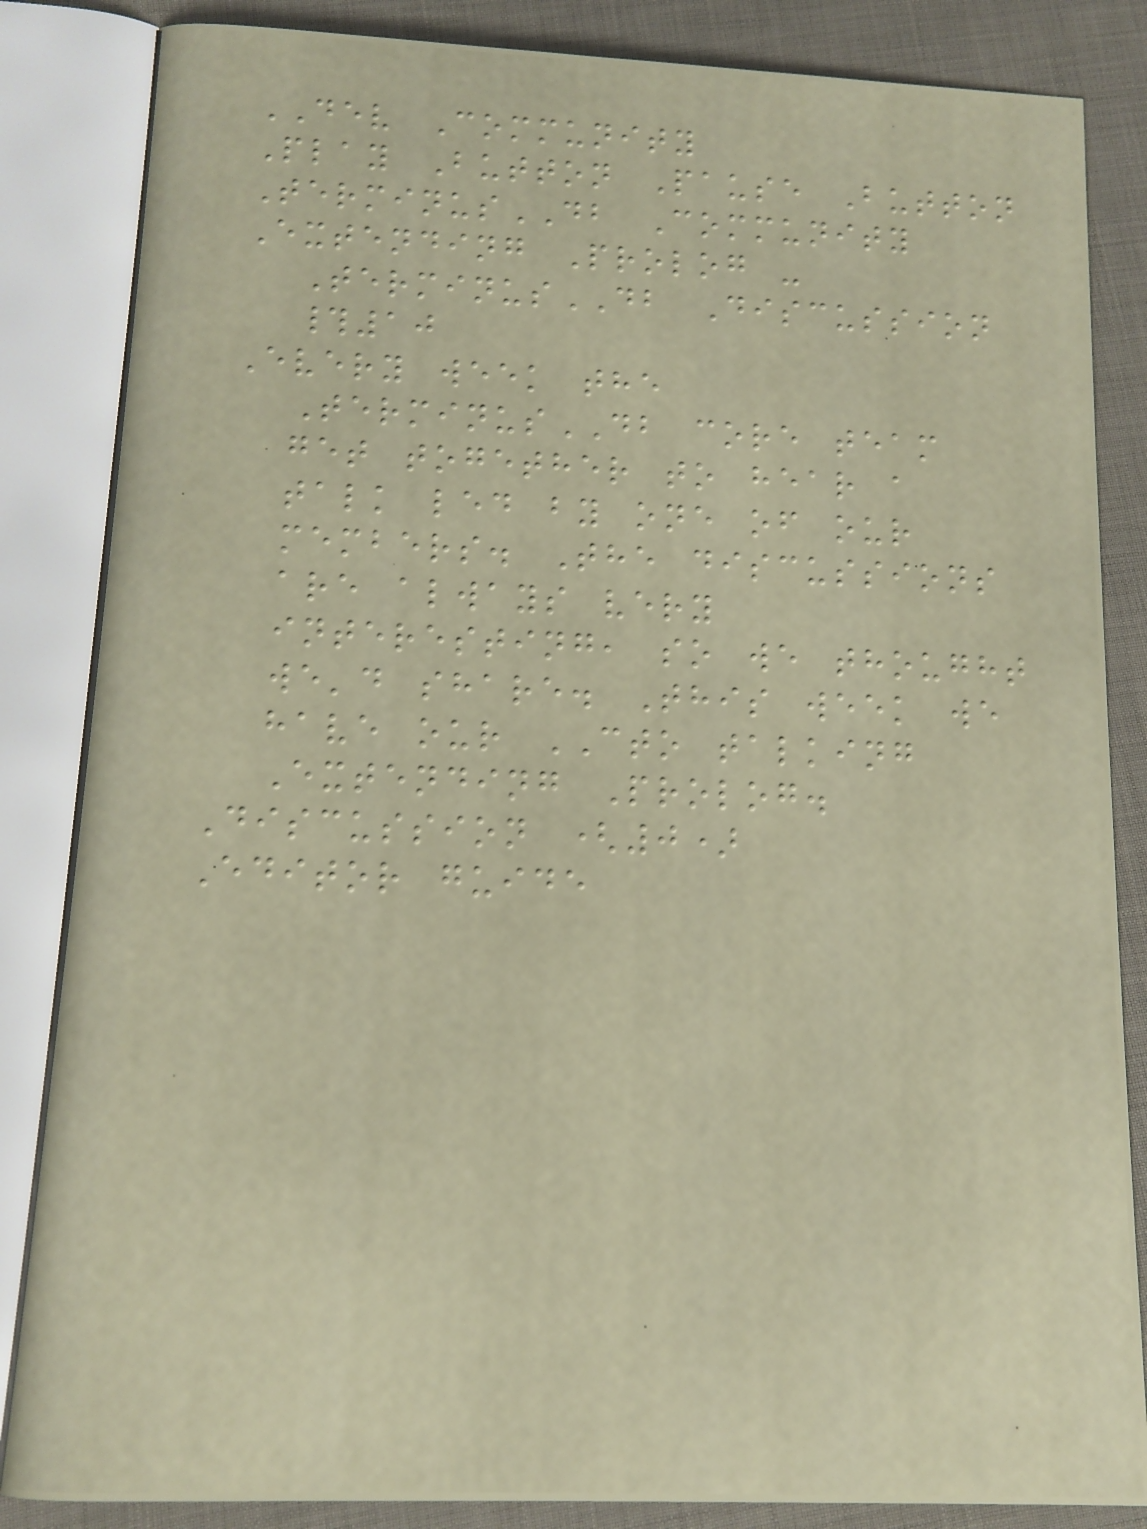DEV Community
Play Button Pause Button
TerminusDB Community
Extending Prolog -
TerminusDB Discussion
#10
Every week the
TerminusDB core team
get together to hear a
talk led by one of our
members. The discussions
are always very
interesting, so we thought
we'd share. This week we
have our CTO talking
Extending Prolog.
Discussion (0)
Editor guide
